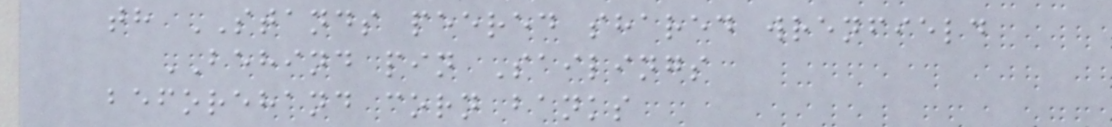th STANDS peered shared wrenfield
BEHIND pin Sailings
beforehand corn banks
